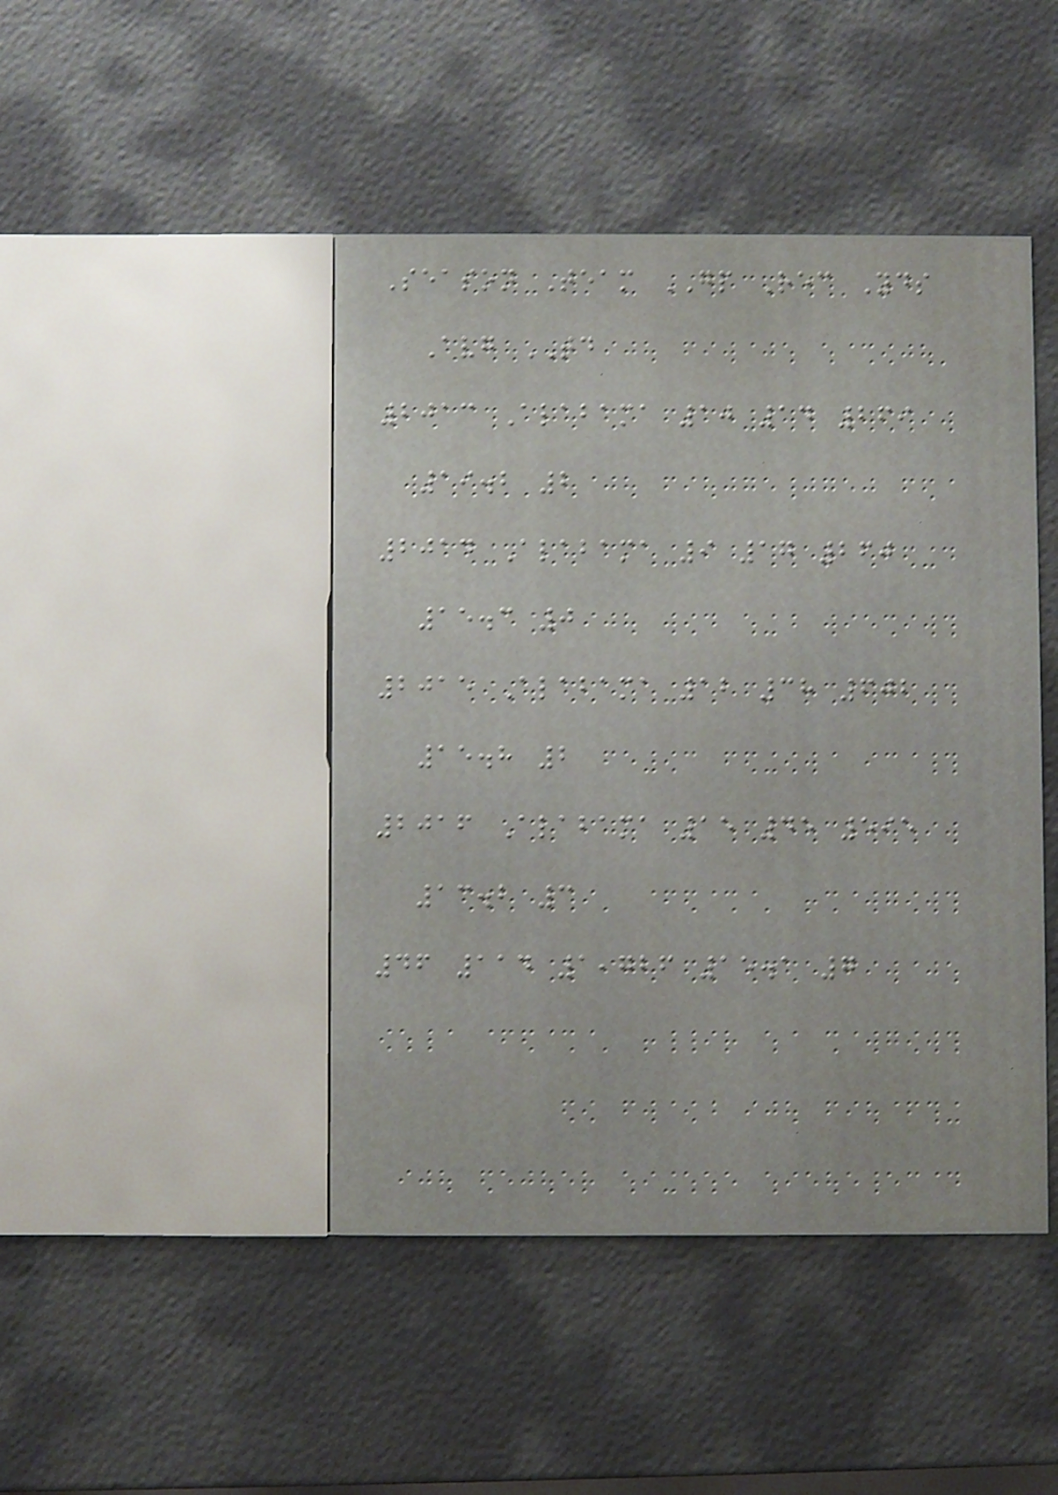Season Team GP Rec Yds
Avg TD
2013 Alabama 10 14 269
19.2 2
2014 Alabama 9 17 260
15.3 0
2015 Alabama 12 38 602
15.8 2
2016 Alabama 15 45 595
13.2 3
46 114 1,726 15.1 7
